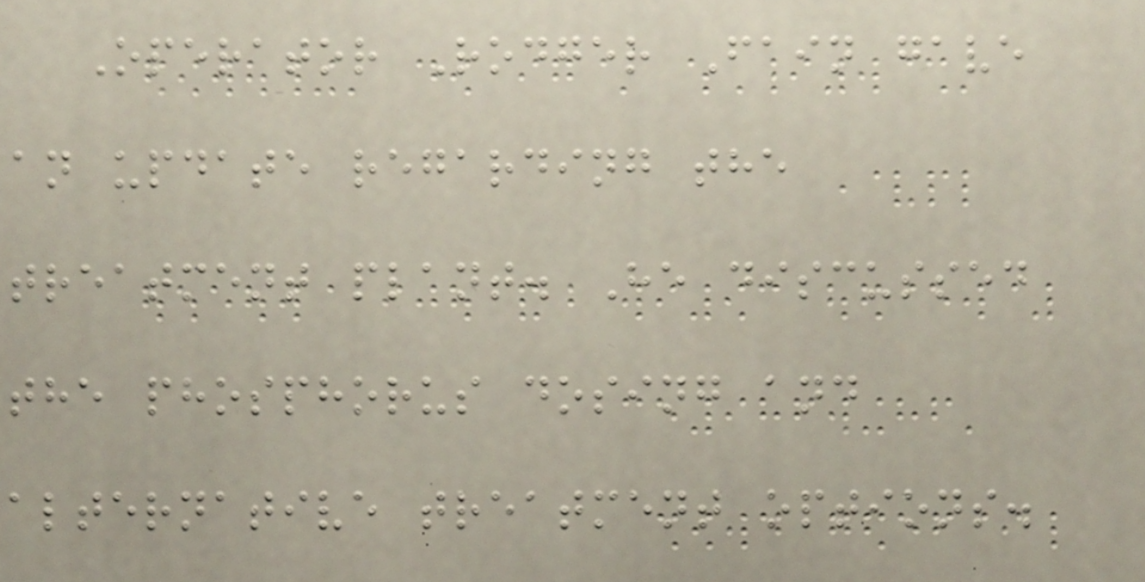Operator Rodger Fain gave
an update regarding the
treatment plant. He discussed
the phosphorus dosing and
alternative treatment options.
